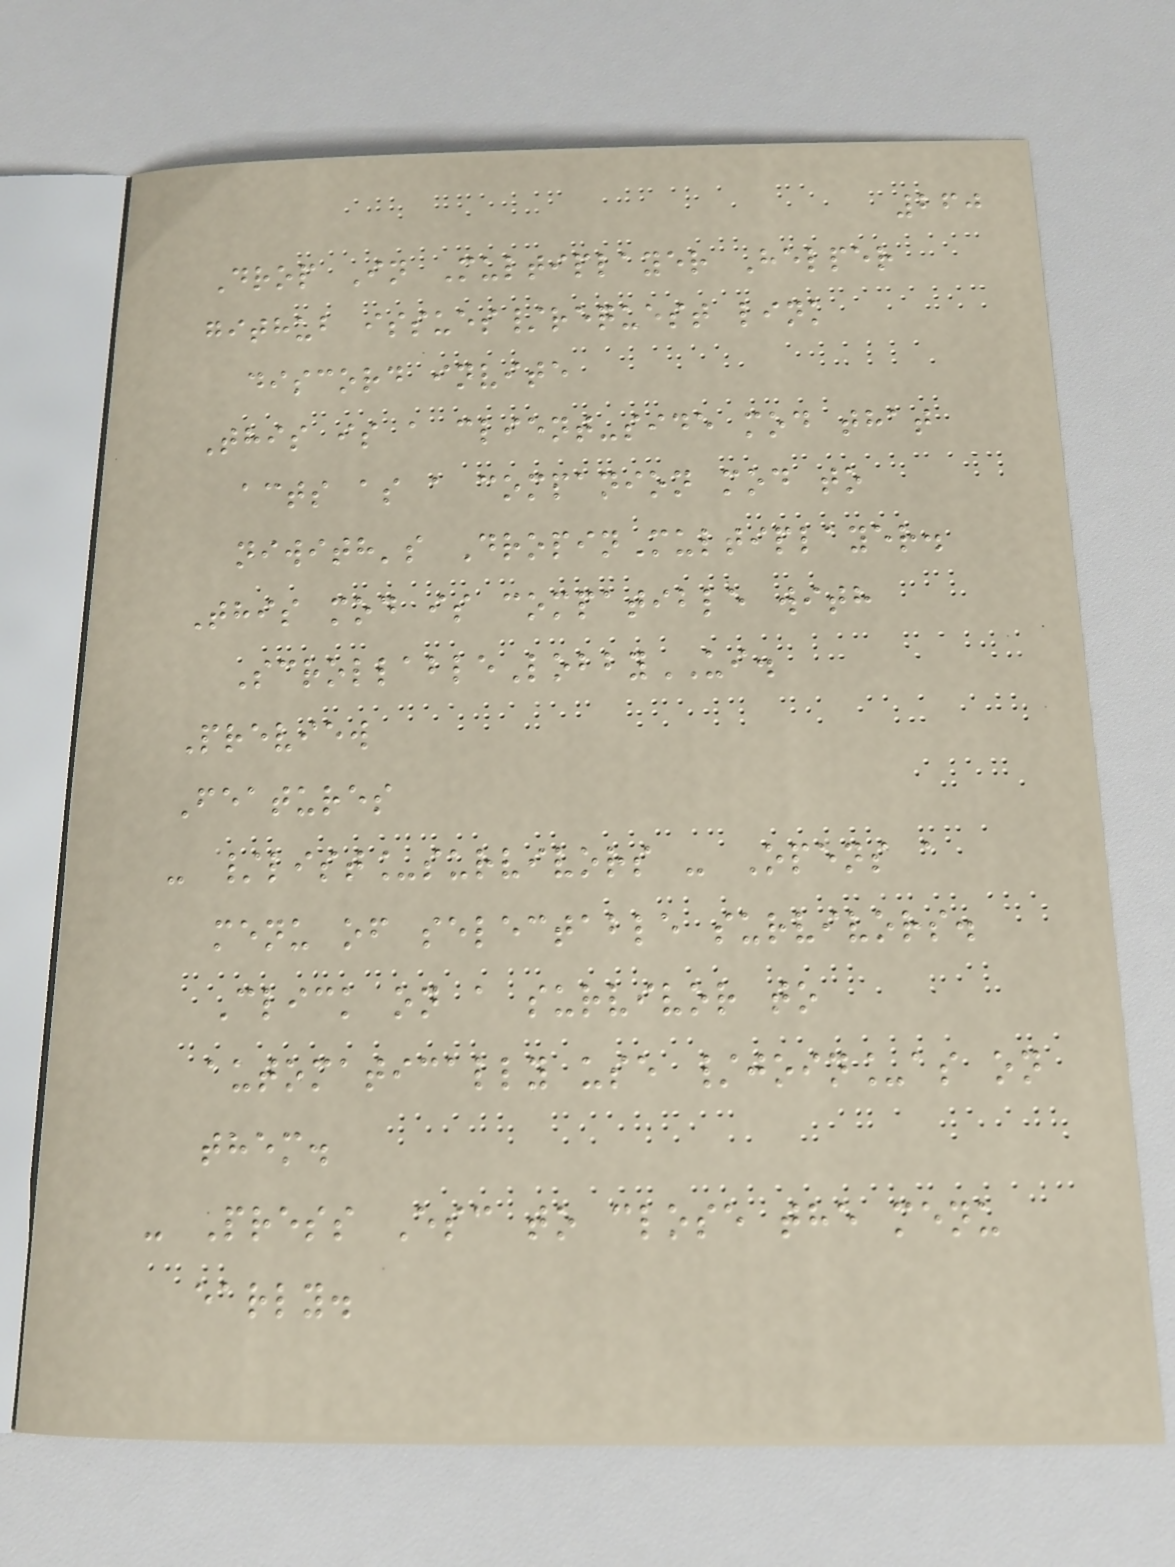260
Drop In Multiplayer Helper
github issues/request link
discord invite
This is a client-side mod that
acts as a companion mod to
niwith's DropinMultiplayer.
This mod is compatible with
ScrollableLobbyUI.
Preview
Features
- /list_survivors - Opens a
menu of selectable survivors.
Click on a survivor to
automatically use /join_as on
them.
- Press Esc to close the menu
early.
